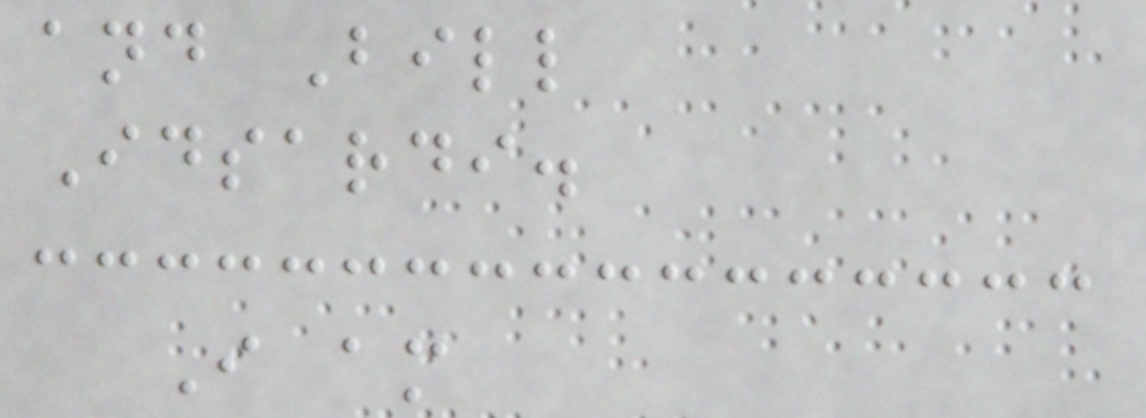and Bill
Idsardi.
I am
